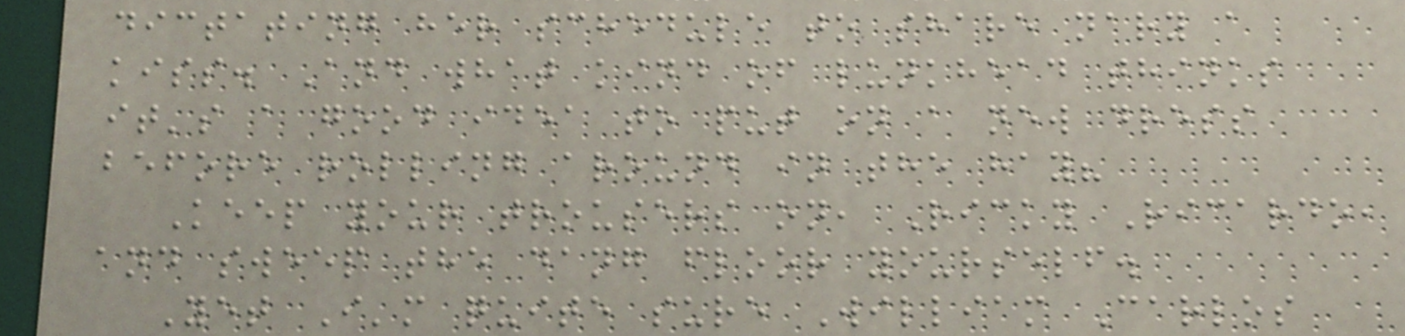dictating her schedule to share nary a
kiss. And what kind of lunkhead thinks
it's a good idea to put on a new dress
before rolling around in the hay?
Keep your trousers on, Ricky Ricardo,
and sweep the dang floor yourself.
Yet I'm quite sure William Carlos
